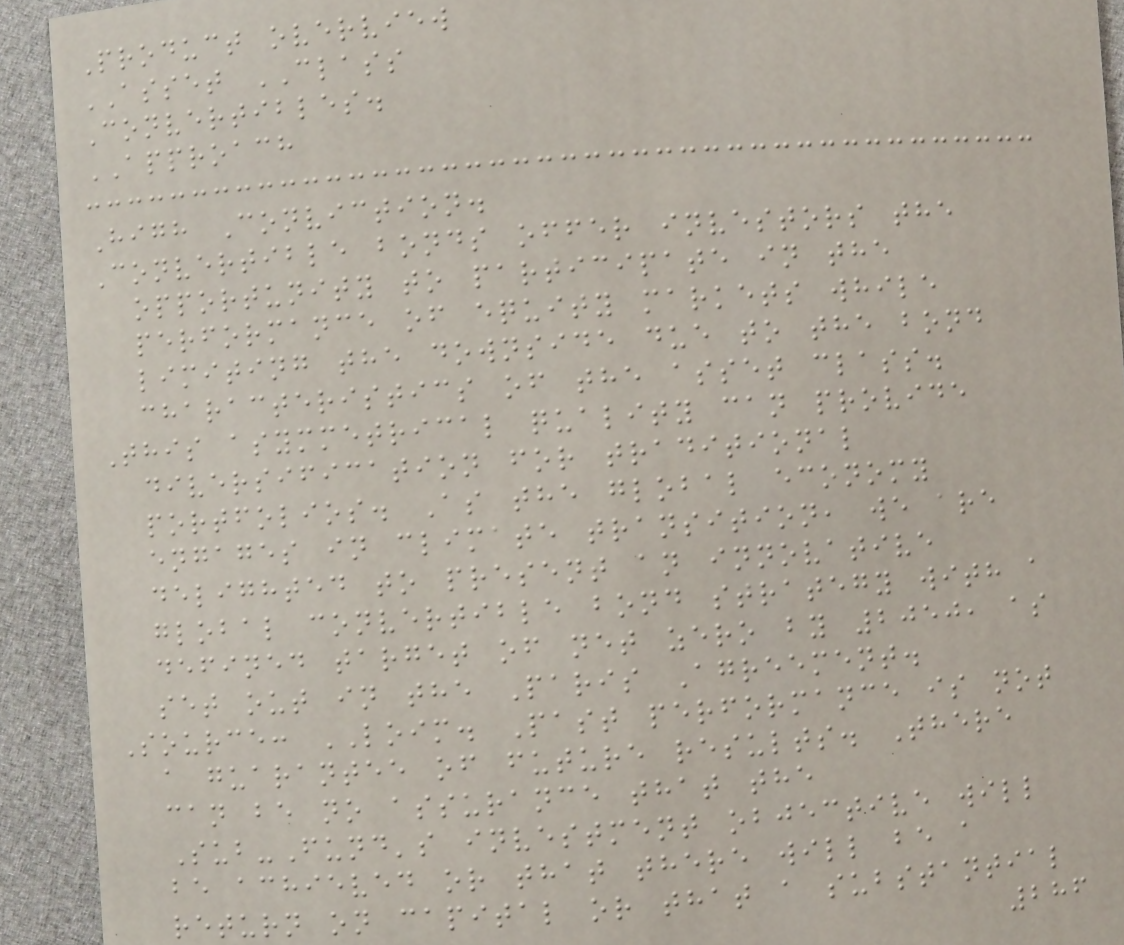Product overview
ASSET CLASS
Convertibles.
APPROACH
High Conviction.
Convertible bonds offer investors the
opportunity to participate in the
performance of equity markets while
limiting the downside due to the bond
characteristics of the asset class.
This asymmetrical quality can provide
diversification for traditional
portfolios. As the global economy
engages in climate transition, we are
delighted to present an innovative
global convertible bond strategy with a
defined target of net zero by 2050, as
set out in the Paris Agreement.
Source: LOIM. Past performance is not
a guarantee of future results. There
can be no assurance that the
Sub-Fund's investment objective will
be achieved or that there will be a
return on capital or that a substantial
286
